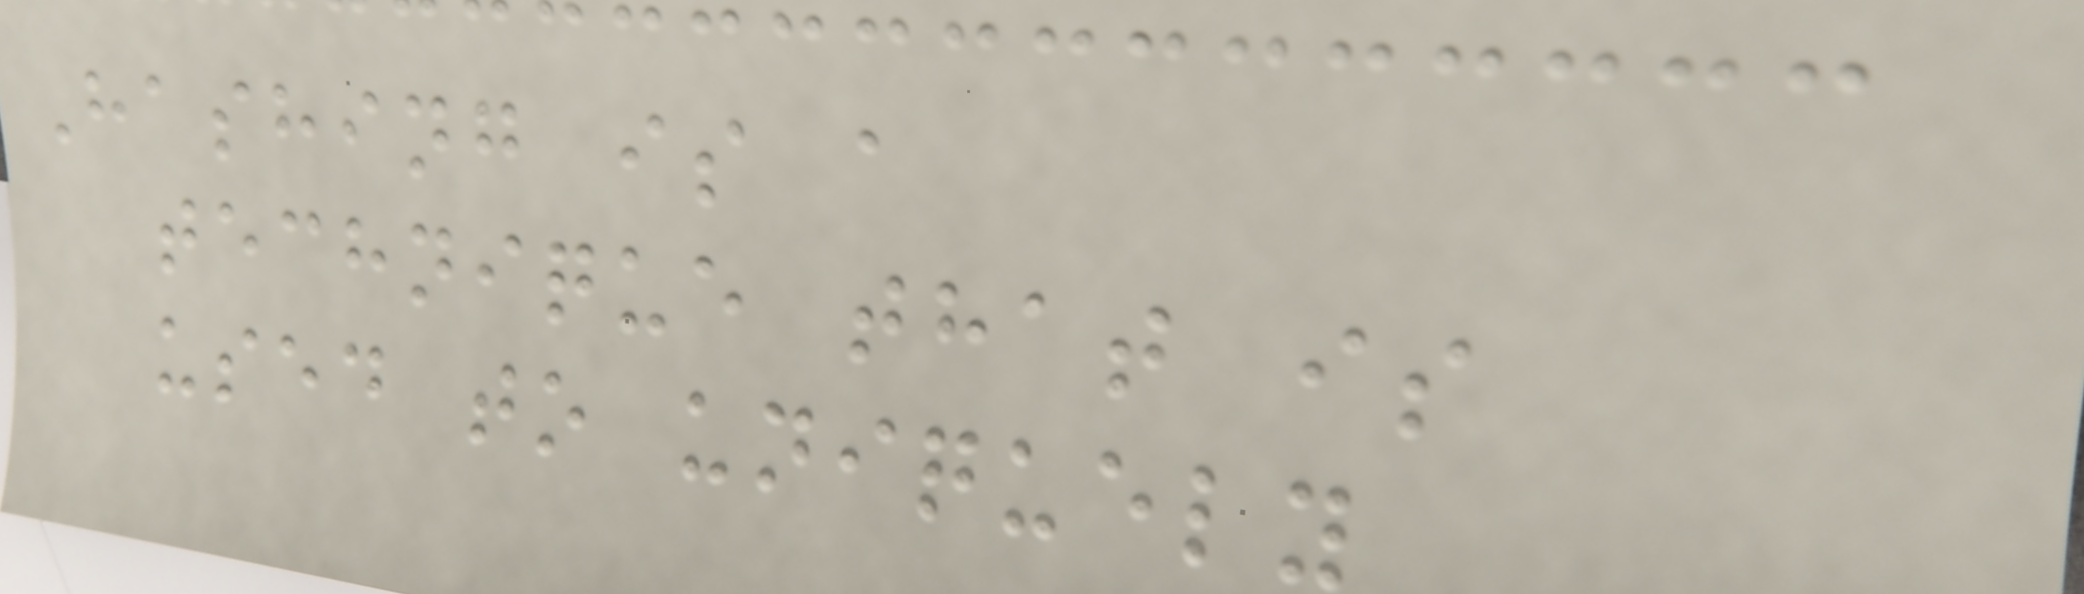Hashing is a
technique that is
used to uniquely
